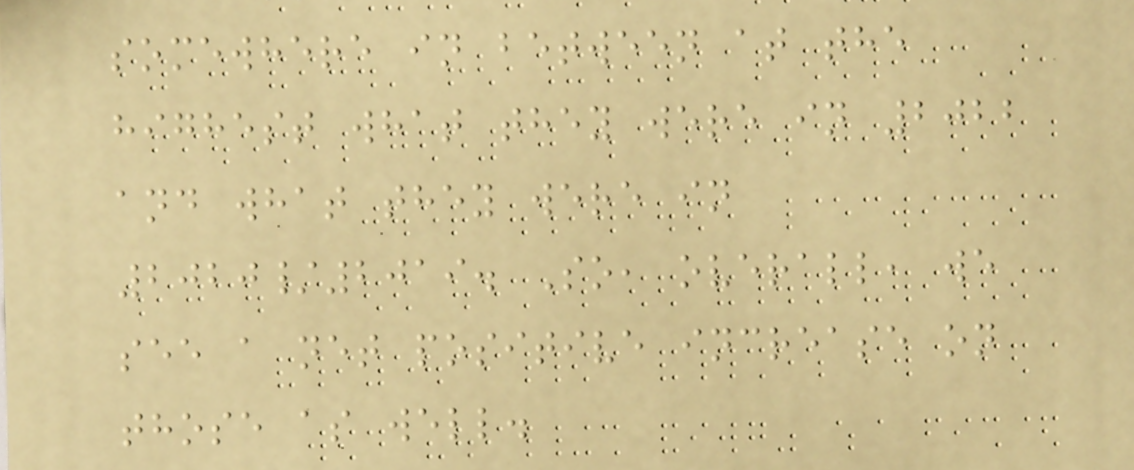somewhere in between at the
highest what they were in 2022
and what they were in
2020/2019. So, overall, we
see a net positive increase on
those as well.
